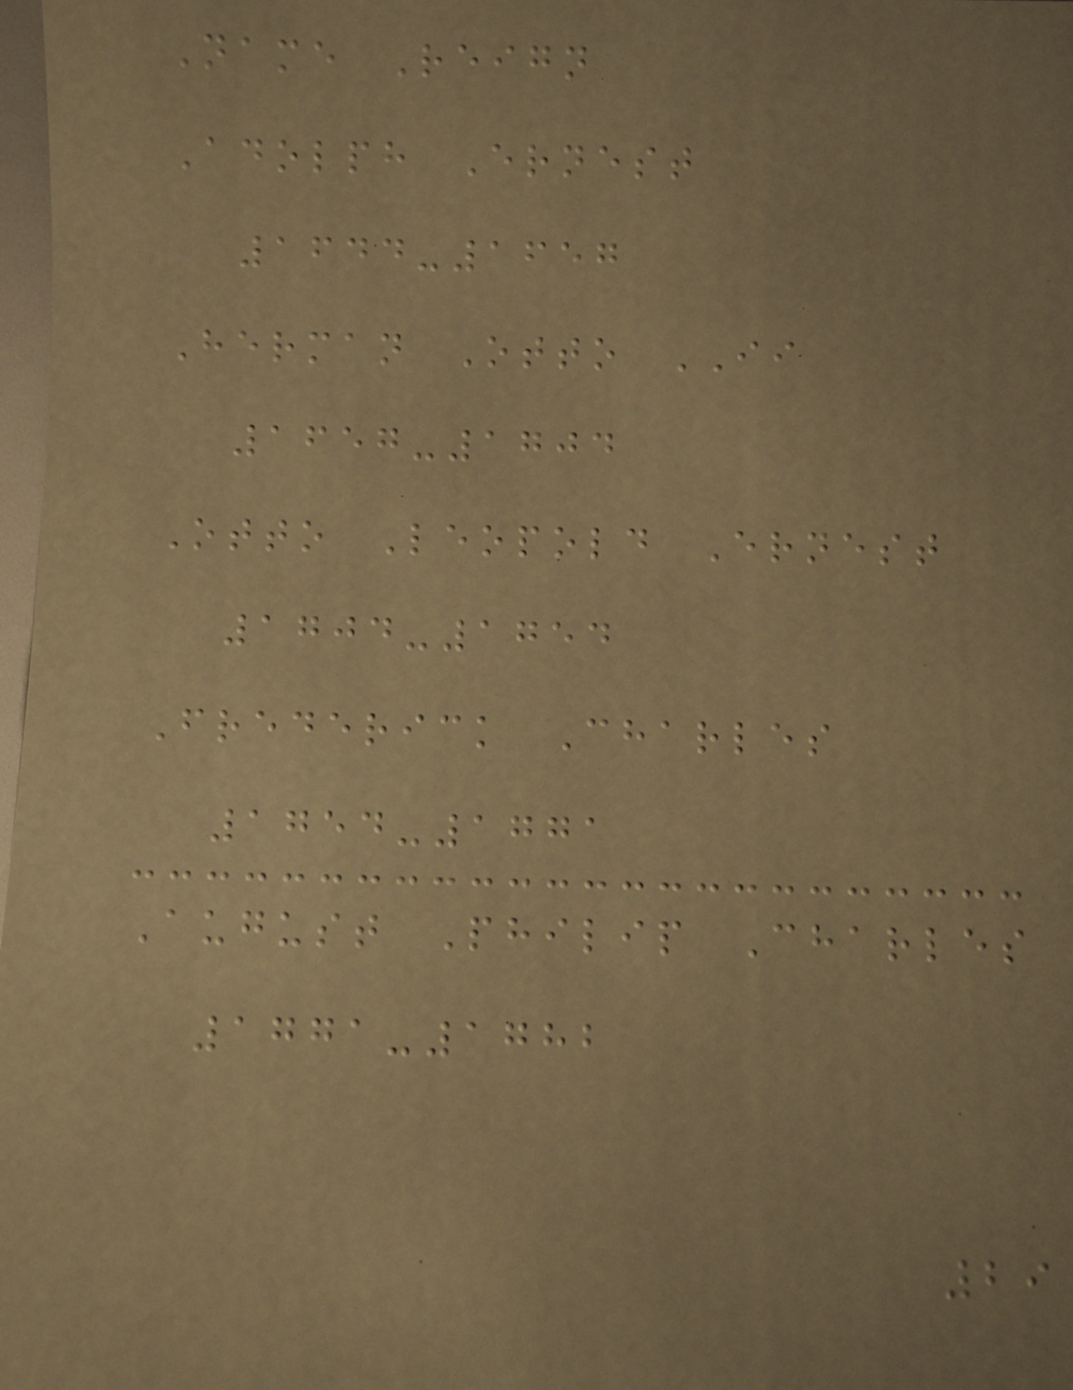Name Reign
Adolph Ernest
1644-1657
Herman Otto II
1657-1704
Otto Leopold Ernest
1704-1754
Frederick Charles
1754-1771
August Philip Charles
1771-1782
29
